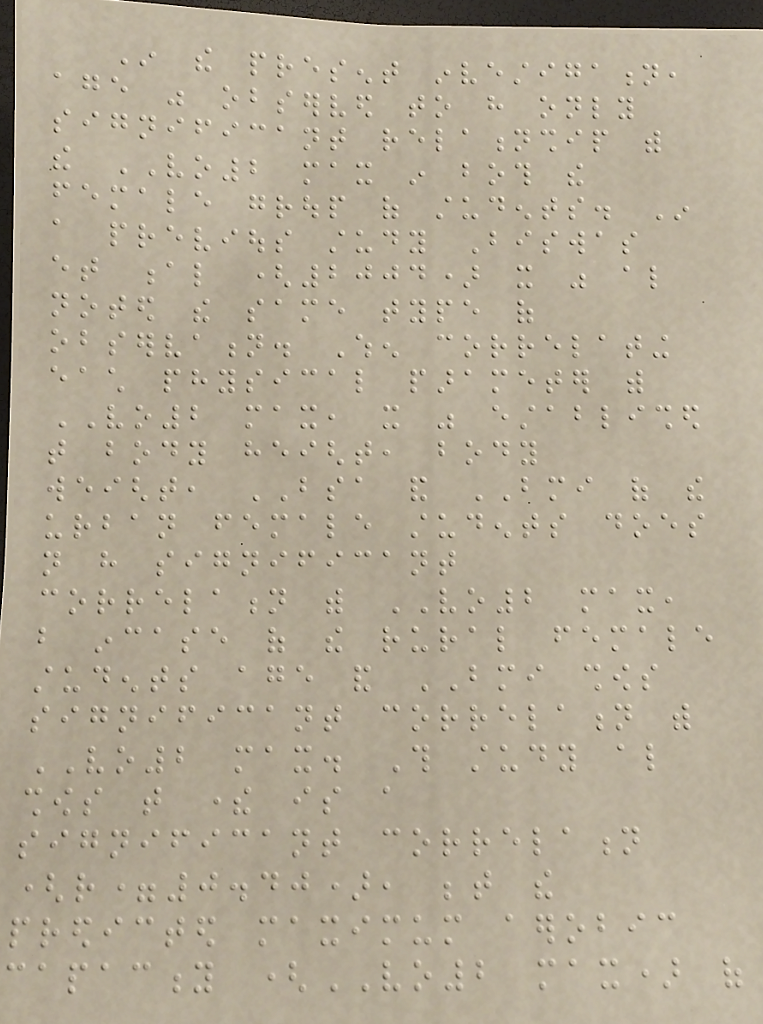In the present investigation,
age was observed to have only
significant relationship with
the VO2 max in both the
female group of students. In
a previous study Biswas
et al (2004) it was also
noted the same type of
observation. When correlating
each physical parameter with
VO2 max, it was established
that body height, body
weight, BSA and BMI of the
urban female students does
not have significant
correlation with VO2 max,
but incase of the rural female
students age and BMI shows
significant correlation with
VO2 max. This study also
shows that there is a
significant correlation
(r=0.40), between the
predicted maximum aerobic
capacity (VO2 max) of
